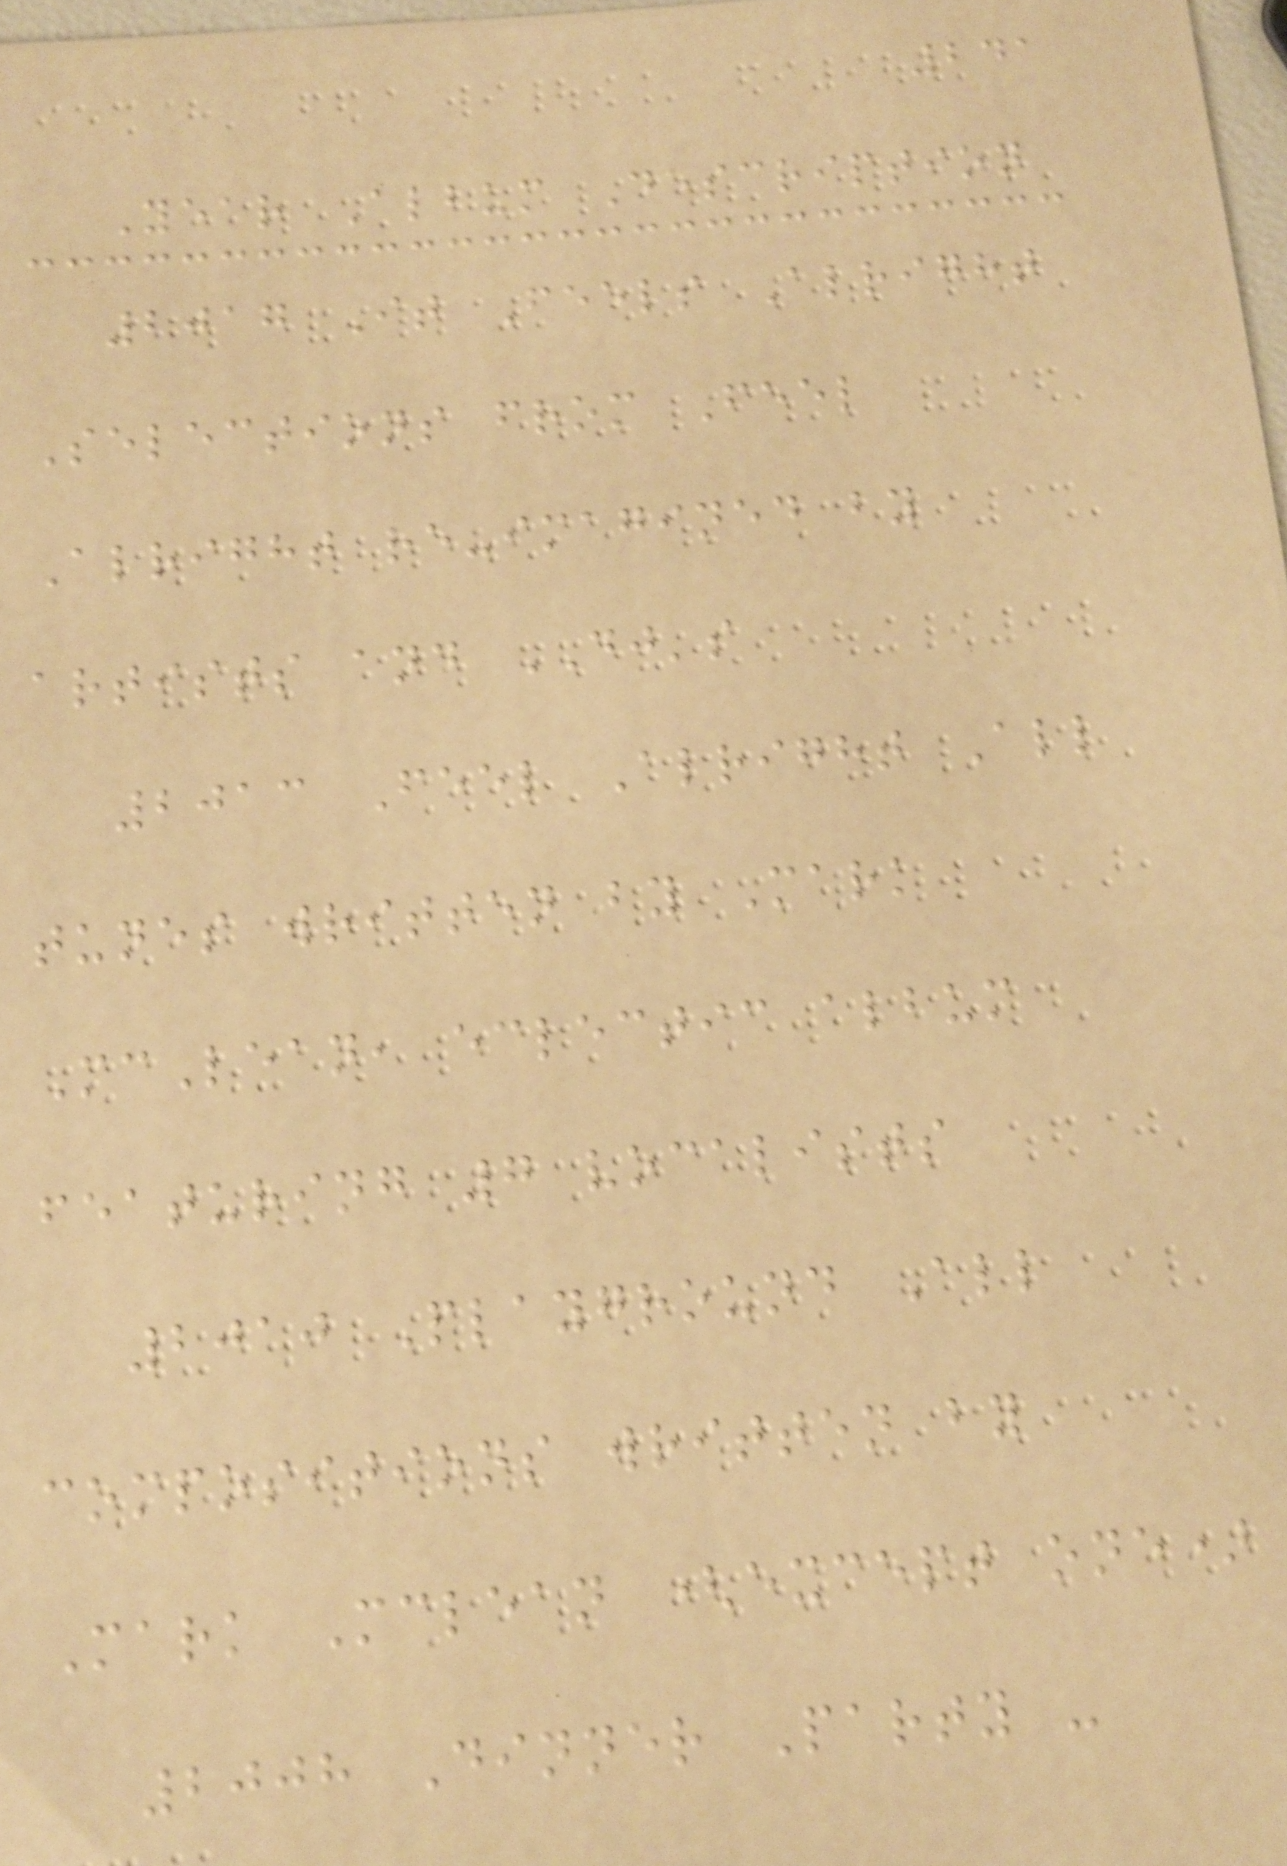241
Year Album Description
2017 It Feels Alright
Selections from Feel
Alright re-imagined by
artists and DJ's
2013 Feel Alright All
tunes written by Mark
McLean, eclectic album
featuring 7 vocalists
2010 Playground All
compositions written by
Mark Mclean (except one)
2008 Dinner Party -
